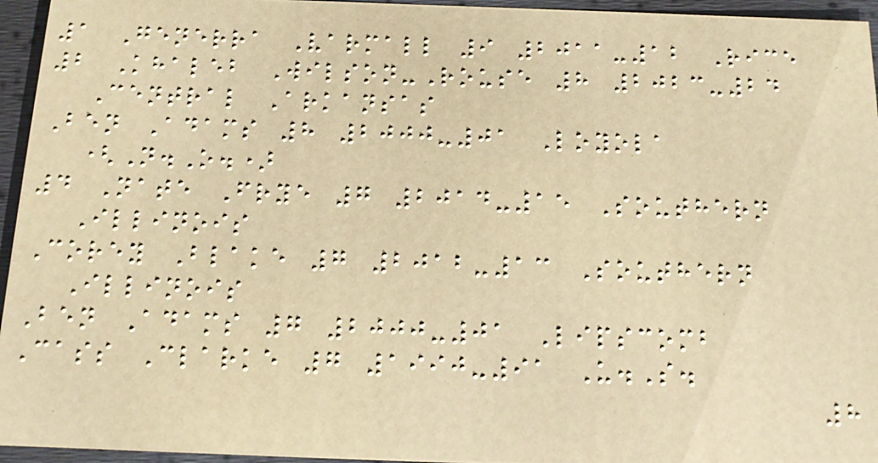1 Generra Varmall 9 2011-12 Rice
2 Khaleb Wilson-Rouse 8 2023-24
Central Arkansas
Ben Adams 8 2000-01 Loyola
(N.O.)
4 Nate Frye 7 2014-15 Southern
Illinois
Corey Blake 7 2012-13 Southern
Illinois
Ben Adams 7 2000-01 Lipscomb
Cass Clarke 7 1990-91 U.S.
8
